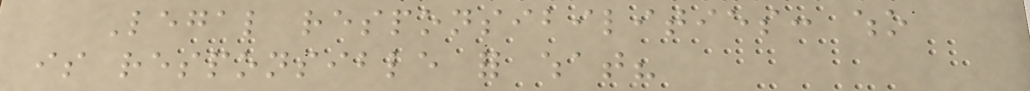Legal responsibilities: who
is responsible for what?
